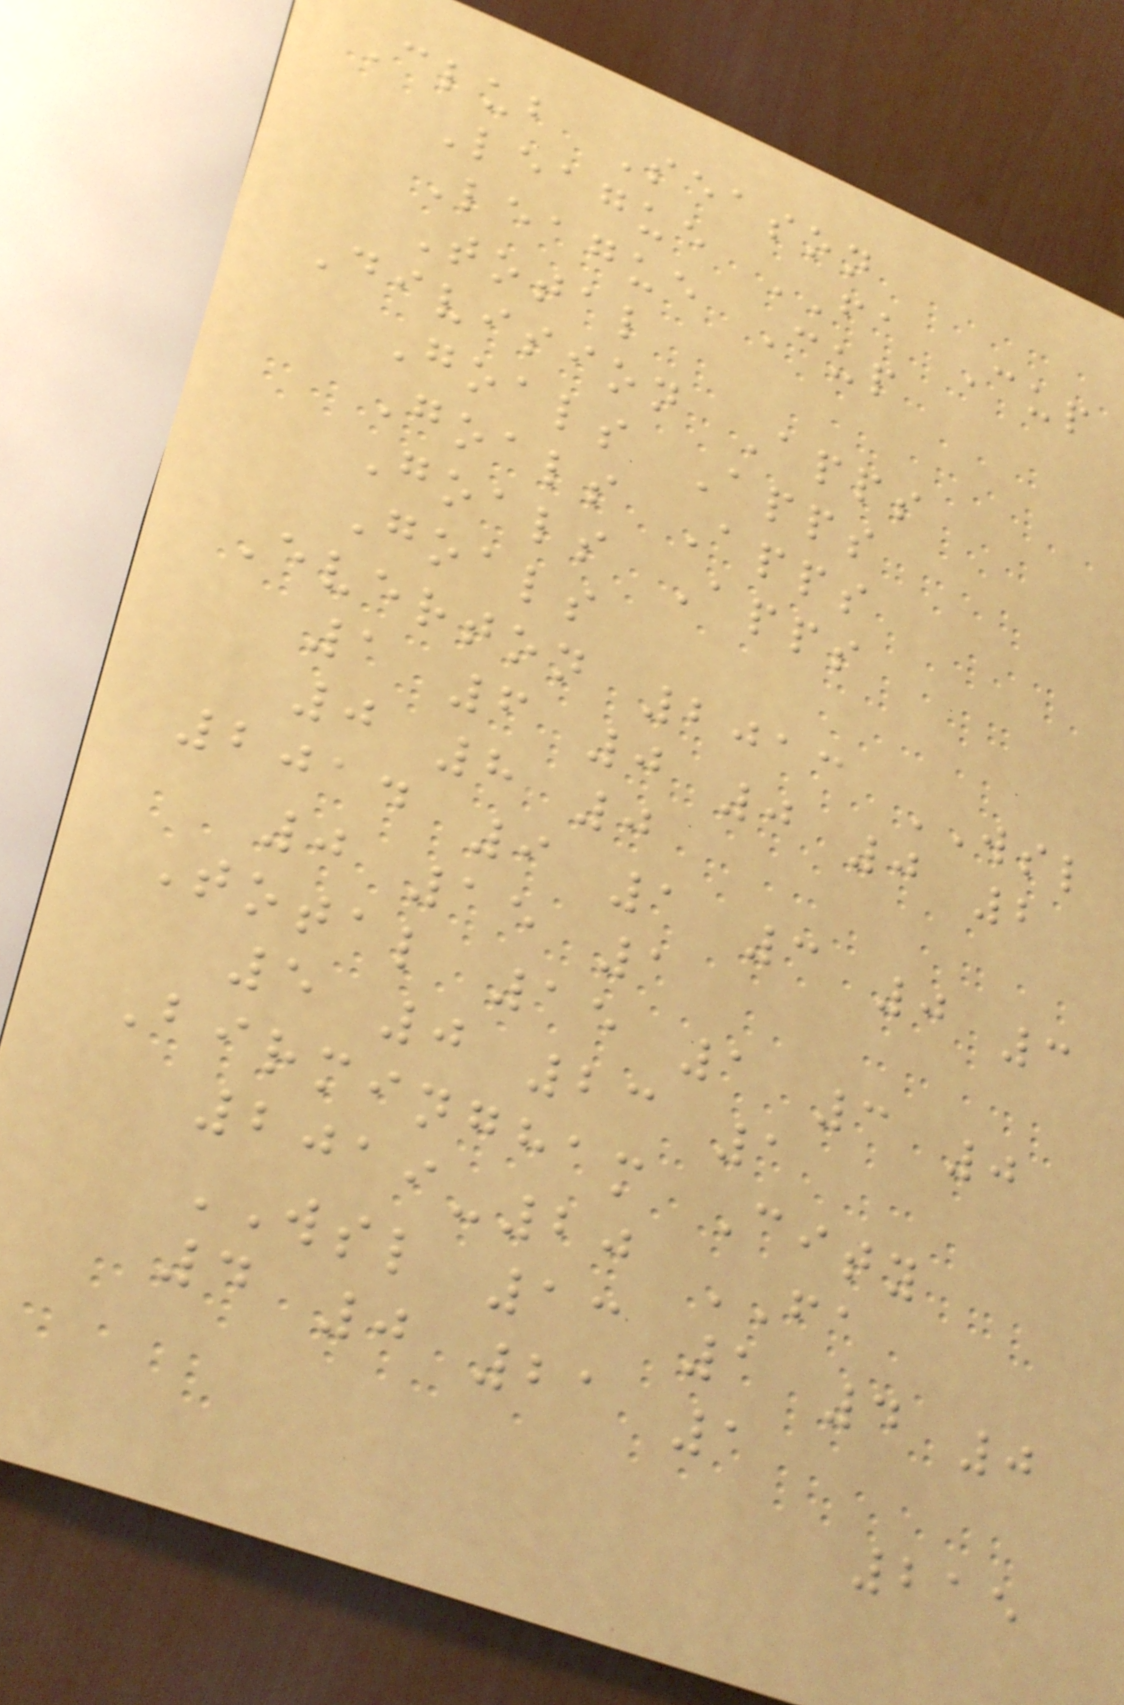Club Season
League FA Cup
League Cup
Total
Division Apps
Goals Apps
Goals Apps
Goals Apps
Goals
Everton 2013 WSL
1 6 0 0 0 2
0 8 0
2014 9 1 3 0 3
0 15 1
Total 15 1 3 0
5 0 23 1
Birmingham City
2019-20 FA
WSL 13 1 4 0
4 0 21 1
215
